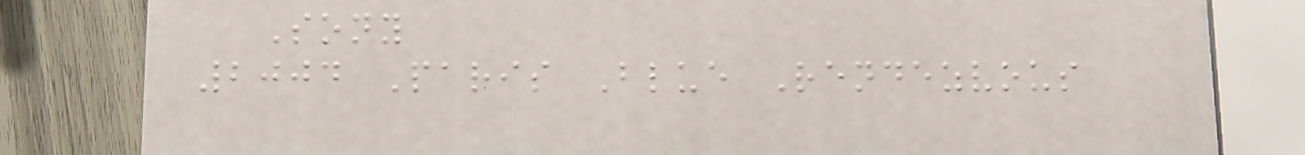Sony
2004 Paris Blue Rendezvous
